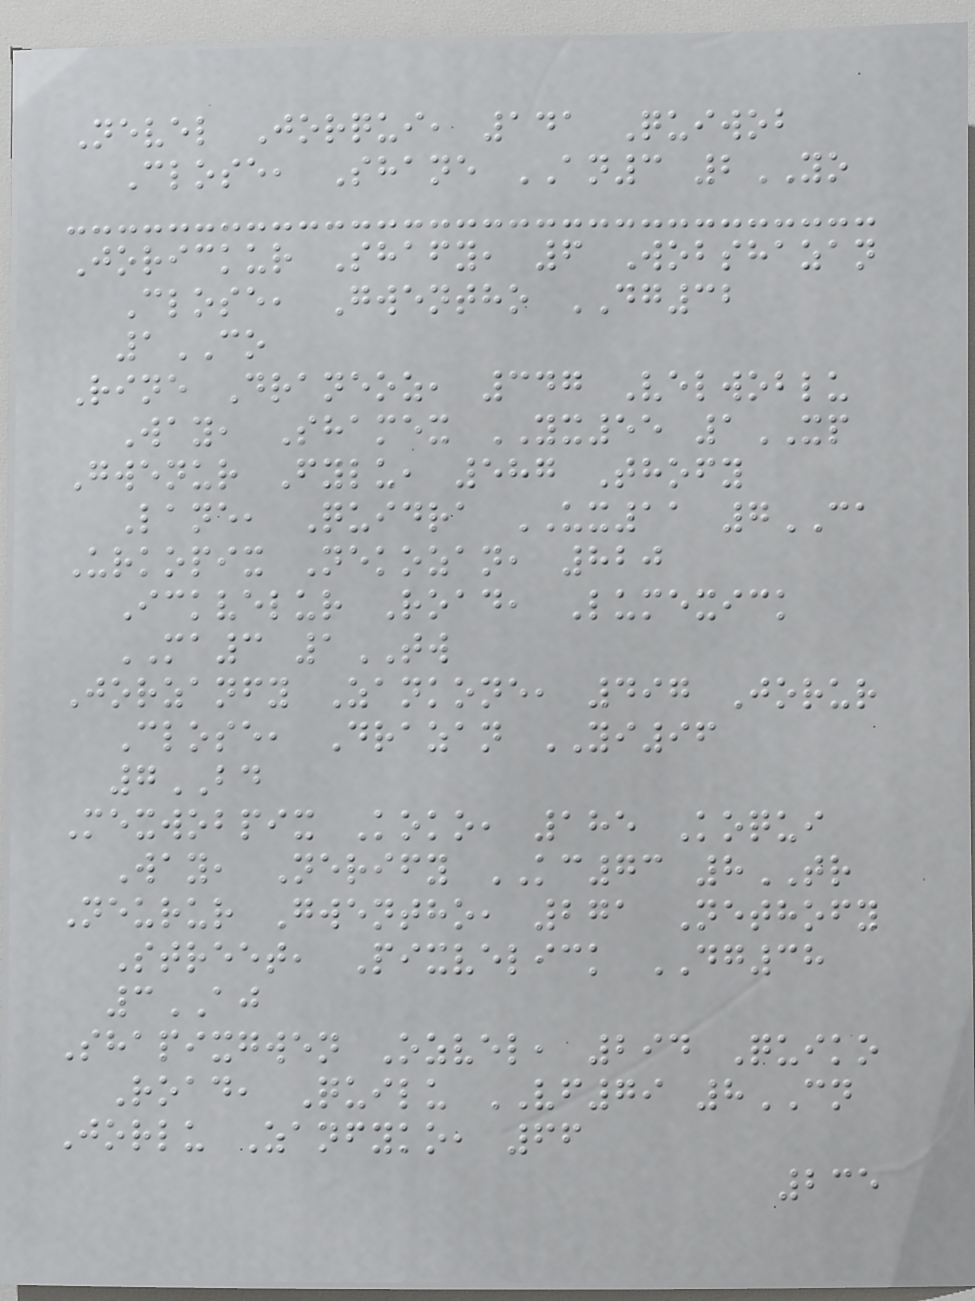Nevel Jorqui, 141 Quiwob
Close, Shane AN3 2YO
Jorickur Shafy, 6 Wobshazan
Close, Gwentho DG32
1CO
Rine Draneoz, 347 Velwoblu
Way, Shamex YX55 1XP
Gwenur Fylu, 587 Thofy
Lane, Quidra UX11 7CA
Urkopix Nekozan, 820
Ickvelur Road, Lumexick
MA3 1TW
Jorzanfy Zankone, 497 Jorur
Close, Drazan YI96
7BD
Mexwobpix Koko, 185 Koqui
Way, Nerify KC73 8TR
Neurur Gwentho, 271 Nethofy
Street, Pixvelick DG38
3AJ
Shapixgwen Ozvel, 294 Quiko
Road, Quilu VF79 8CN
Jorlu Zanfyko, 66
235
